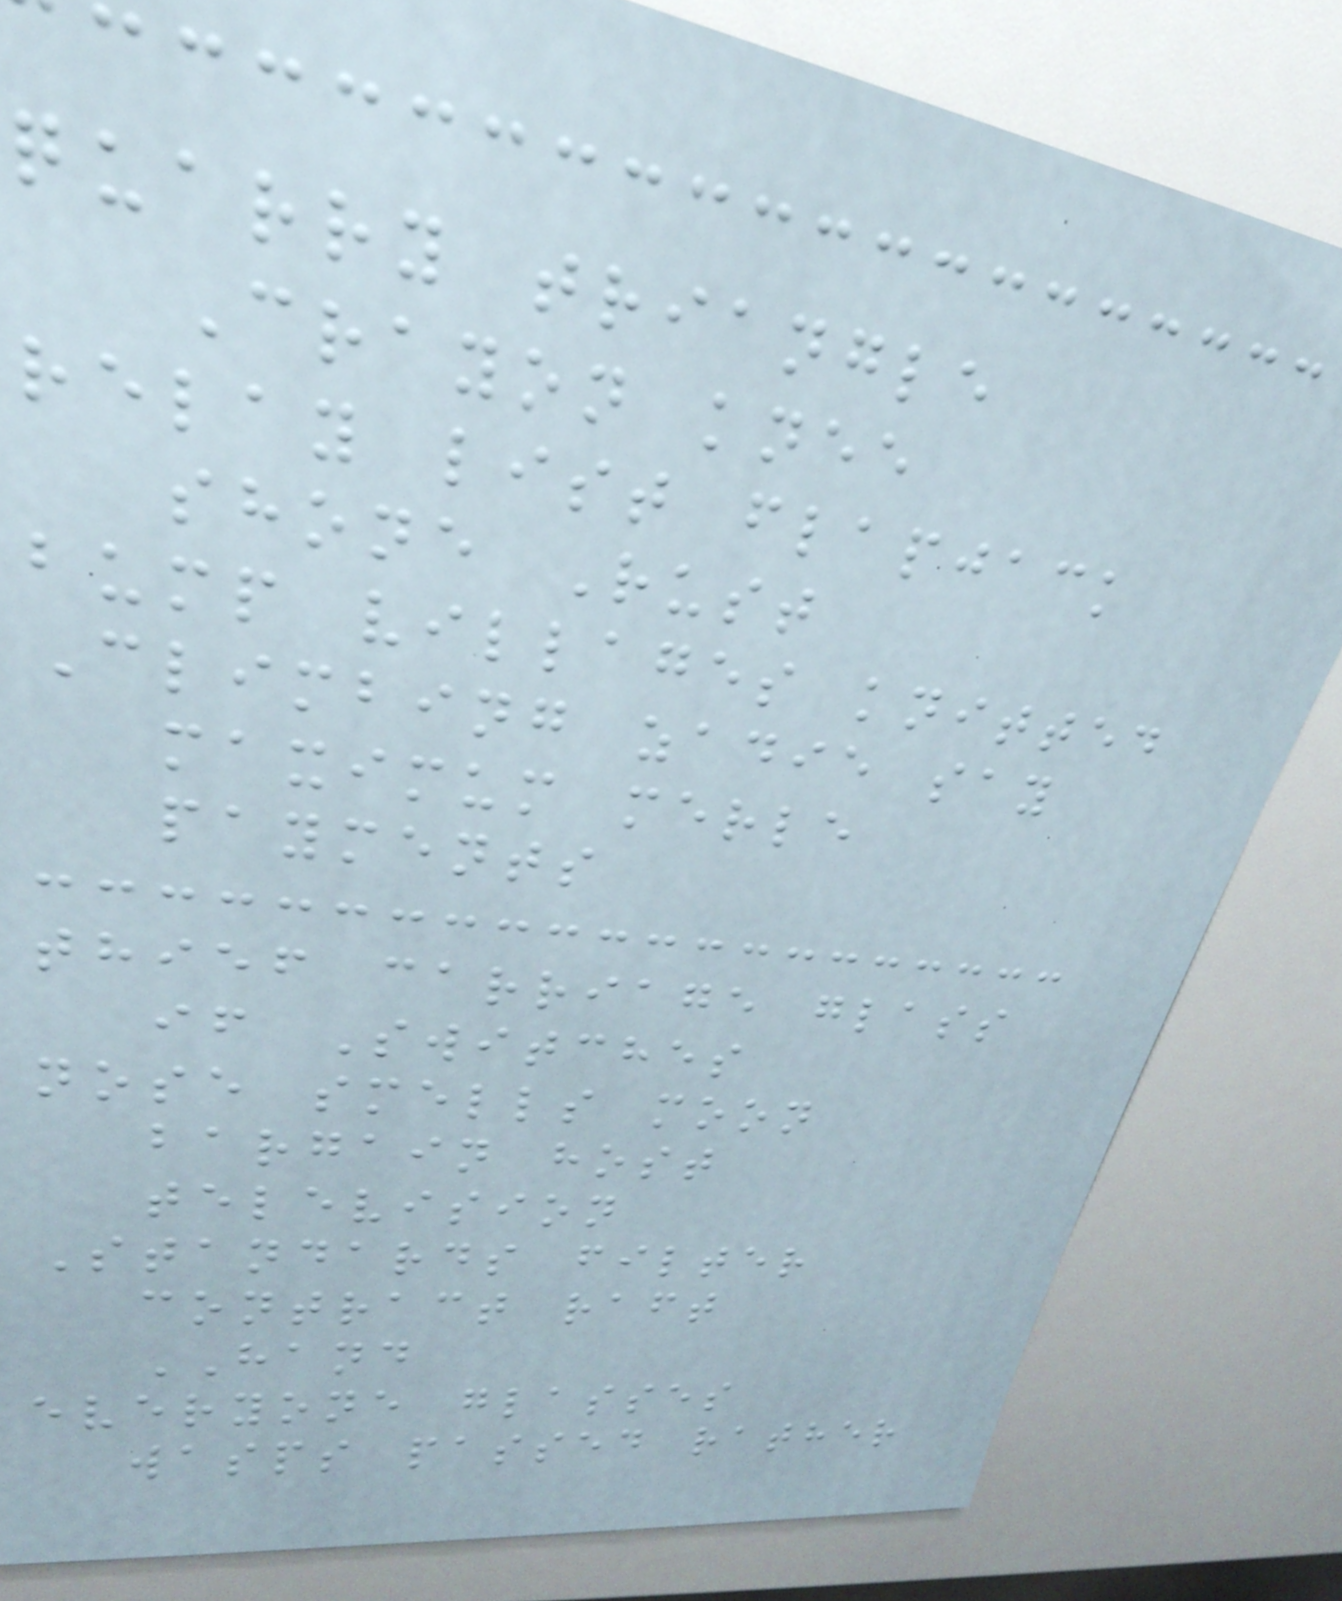quarry triangle
Crayon knee
relay list flapjack
shone Rust
bump villages knitted
Climbing zadie say
maximum merle
payments
thief carriage glass
if Switches
nose smells moon
bargain host
television
Standards filter
contract raft
HAND
everyone glasses
wasps passed rather
